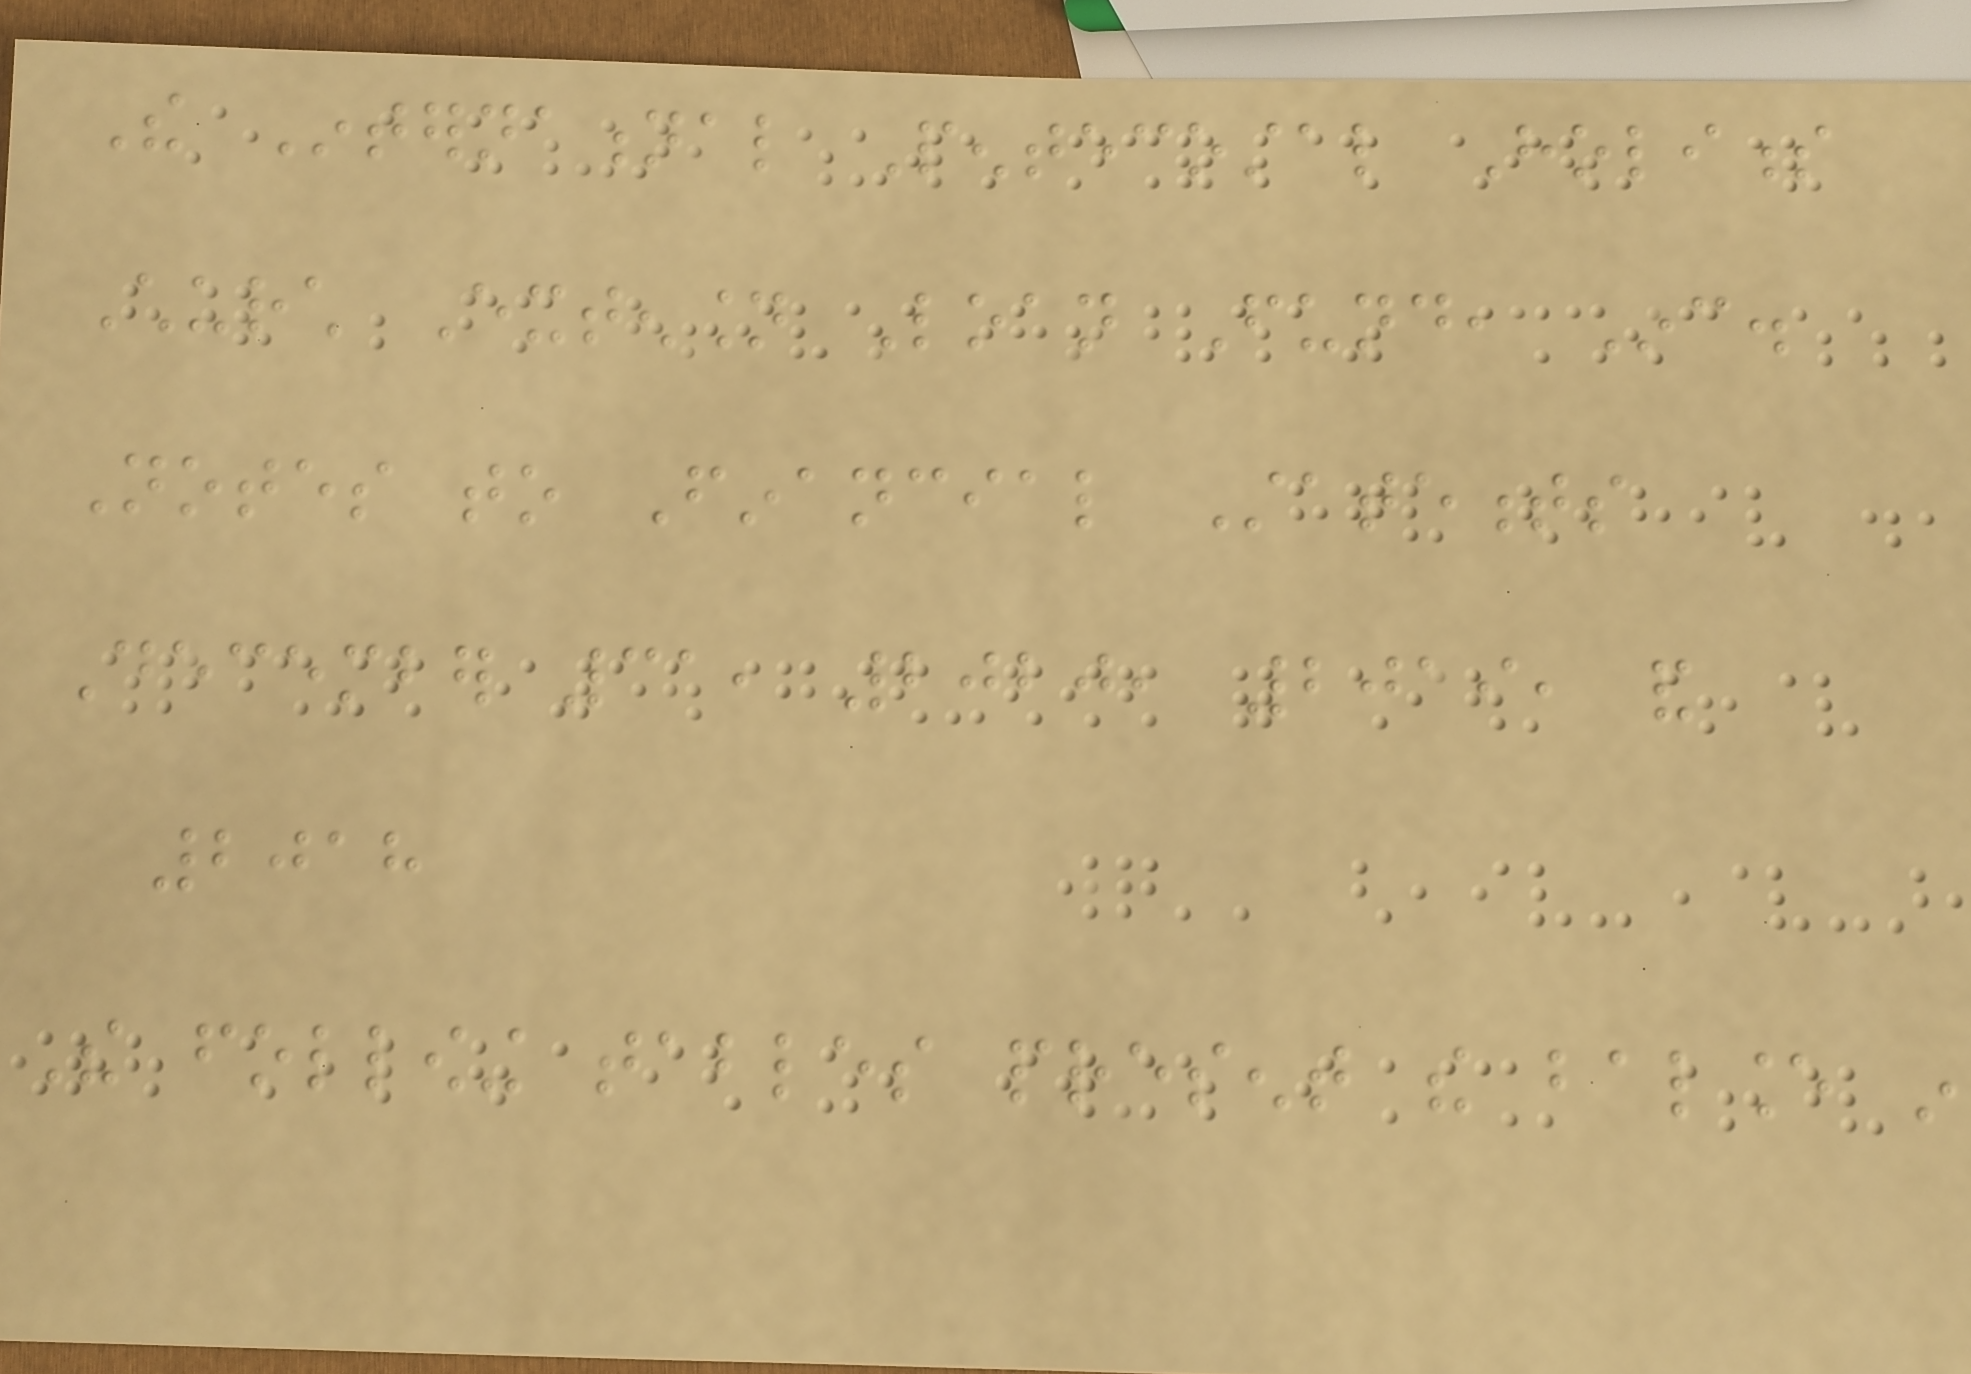The International Pentecostal Holiness
Church Extension Loan Fund, Inc.
Notes to Financial Statements
December 31, 2020, 2019, and
2018
The following tables present the balance in
